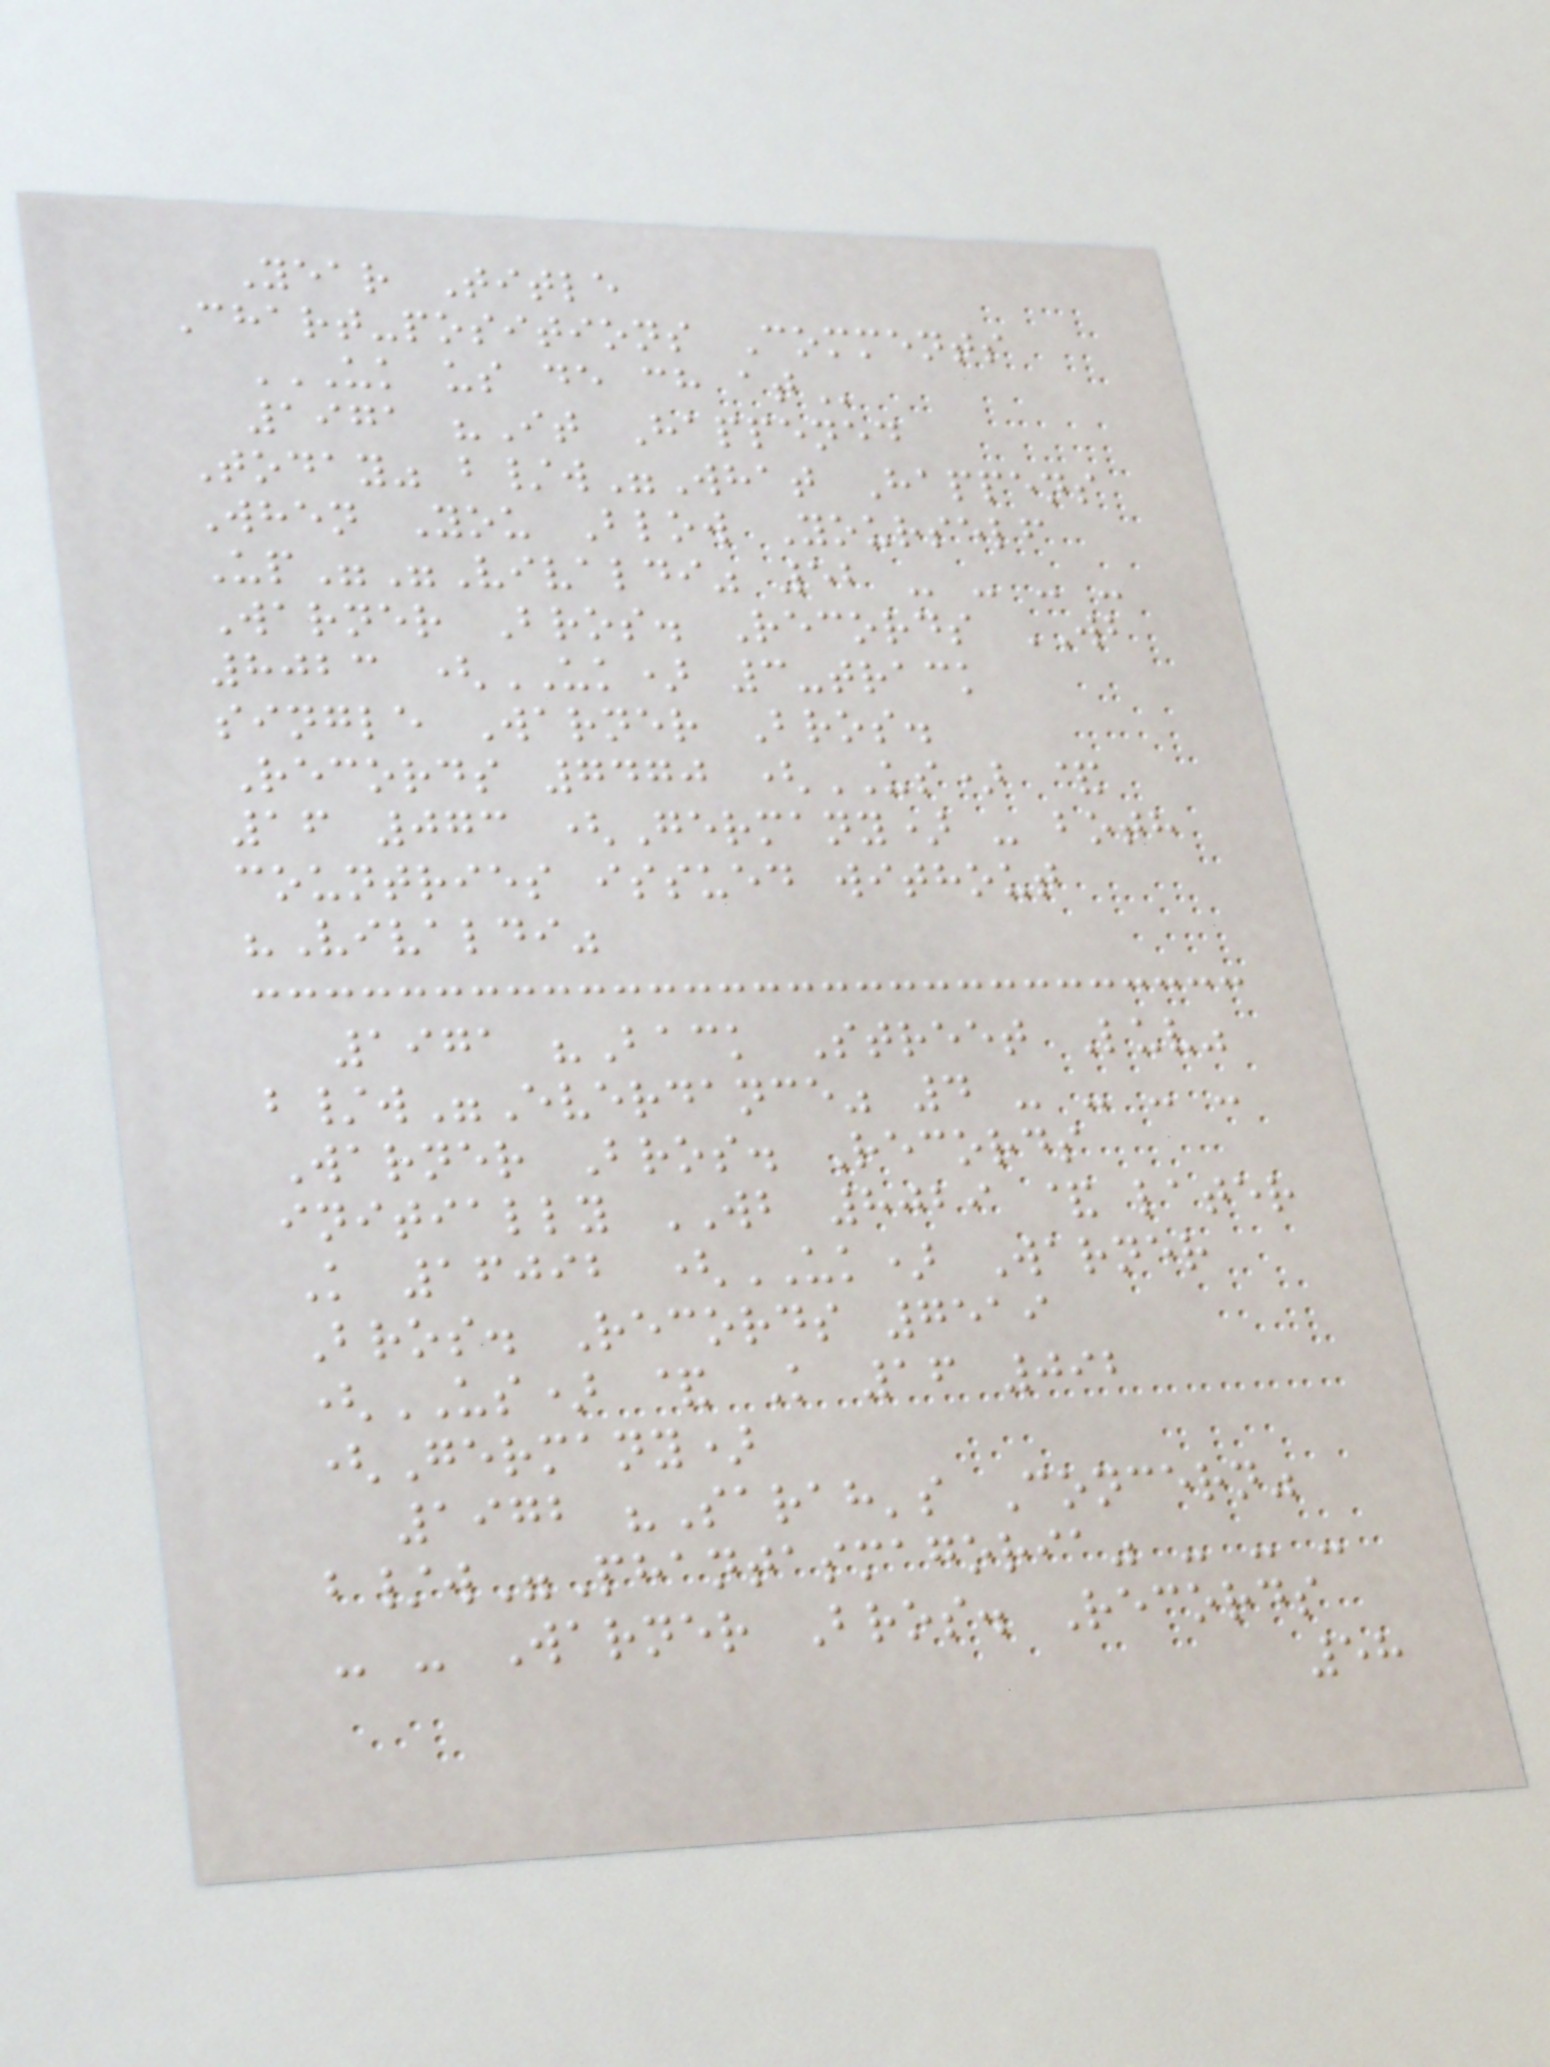Year Title
Chart-positions Comments
UK US DE CH AT
1971 "It Happened
Today" b/w"What Happens
When You Blow Yourself
Up""Vivaldi" 52 - - - -
Warner Bros. Records WB
8023 (UK) 3-track
single Warner Bros.
Records 7470 (US) &
16 073 (Germany) - both
countries issued without
"Vivaldi"
1971 "Back Street Luv"
b/w"Everdance" 4 - - - -
Warner Bros. Records
initially WB 8029 & later
K 16092 (UK) Warner
Bros. Records 7519
(US) & K 16 092
(Germany)
1972 "Sarah's Concern"
b/w"Phantasmagoria" - - -
- - Warner Bros. Records
58
